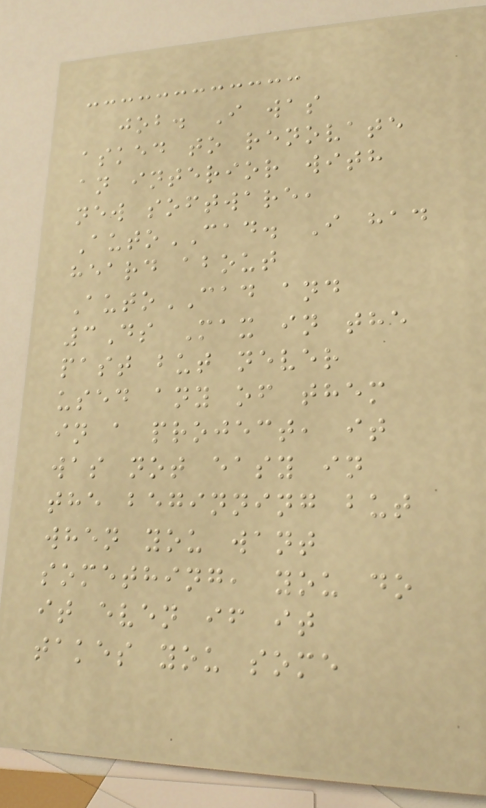job. I was
asked to renovate
an interior with
new software,
AutoCAD. I had
heard about
AutoCAD and
3Ds Max in the
past but never
used any of them
in a project, it
was not easy in
the beginning but
when you want
something, you do
it even if it
takes you some
